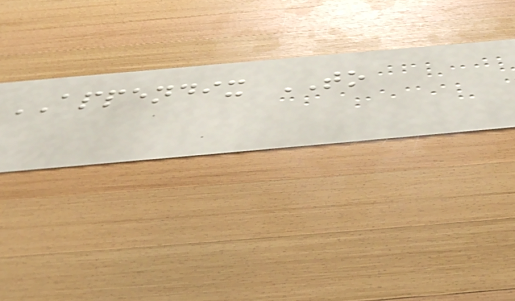APPENDIX TO
